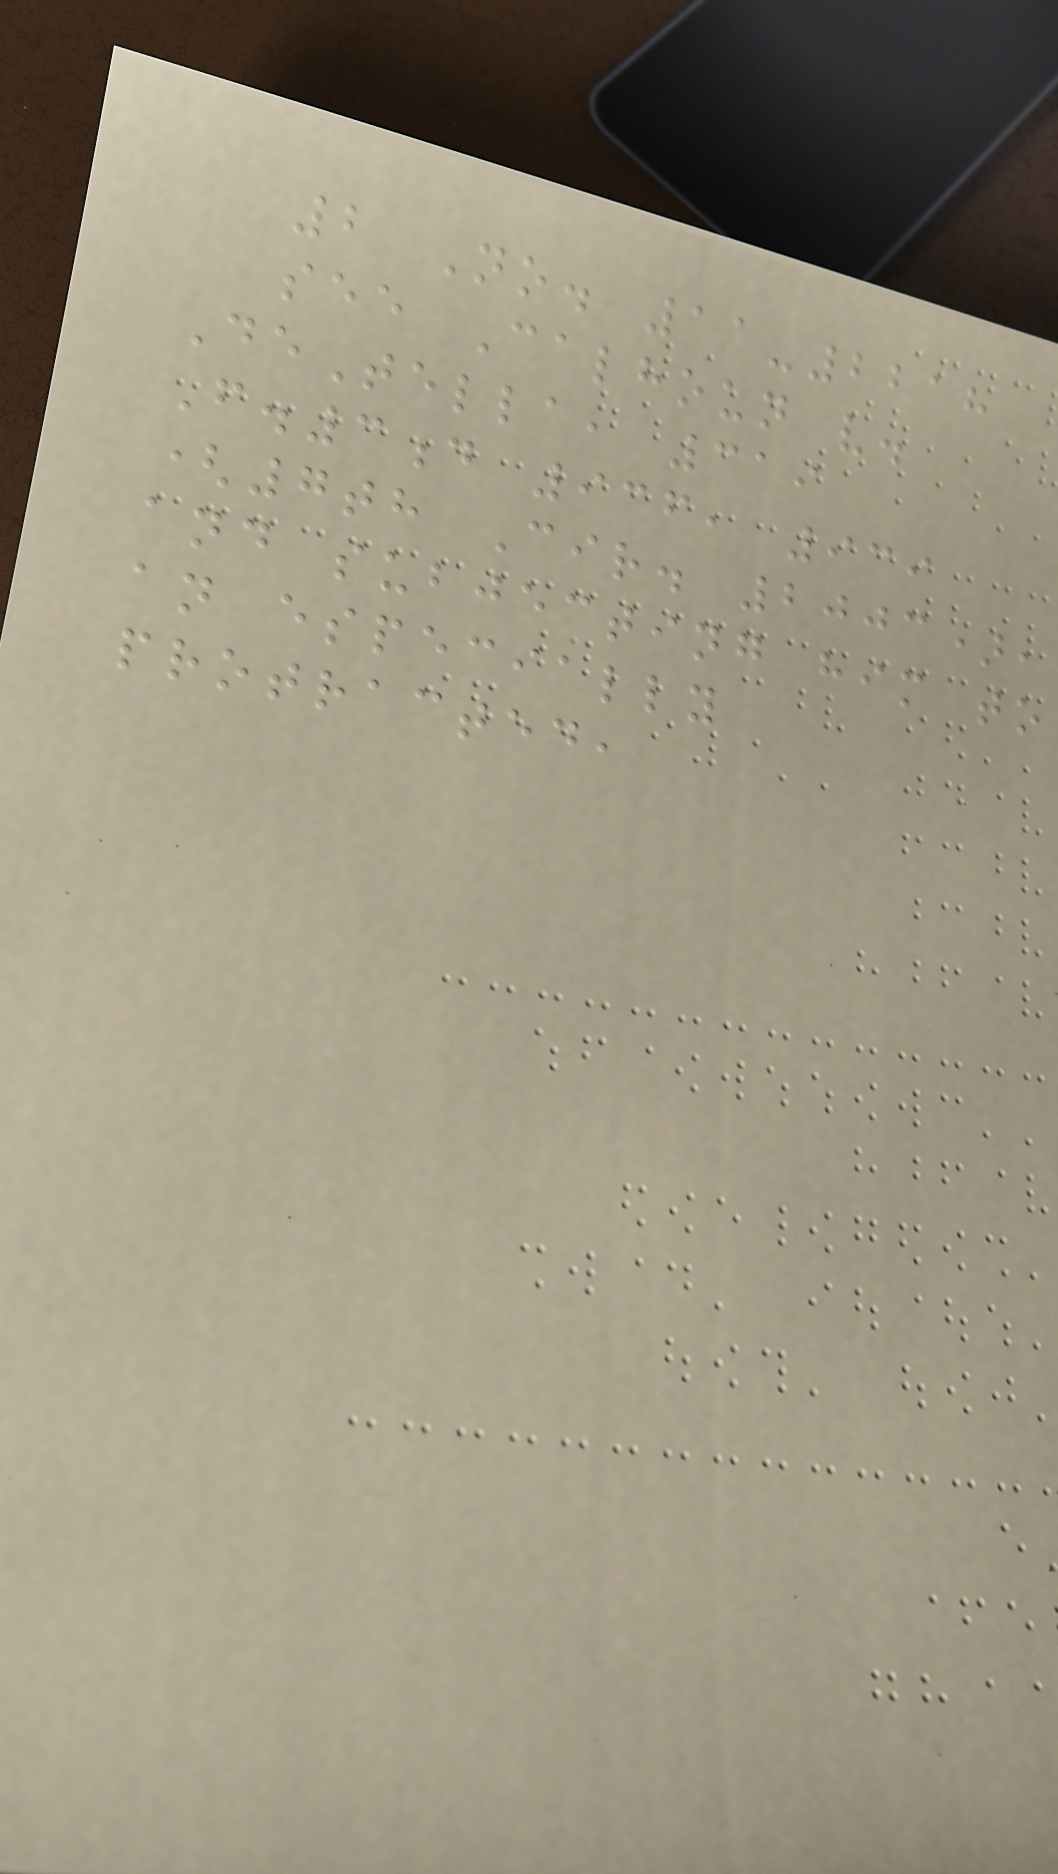2 No. 11-2218
see Calhoun v.
DeTella, 319
F.3d 936, 939
(7th Cir. 2003),
and subjecting him to
an especially
protracted,
